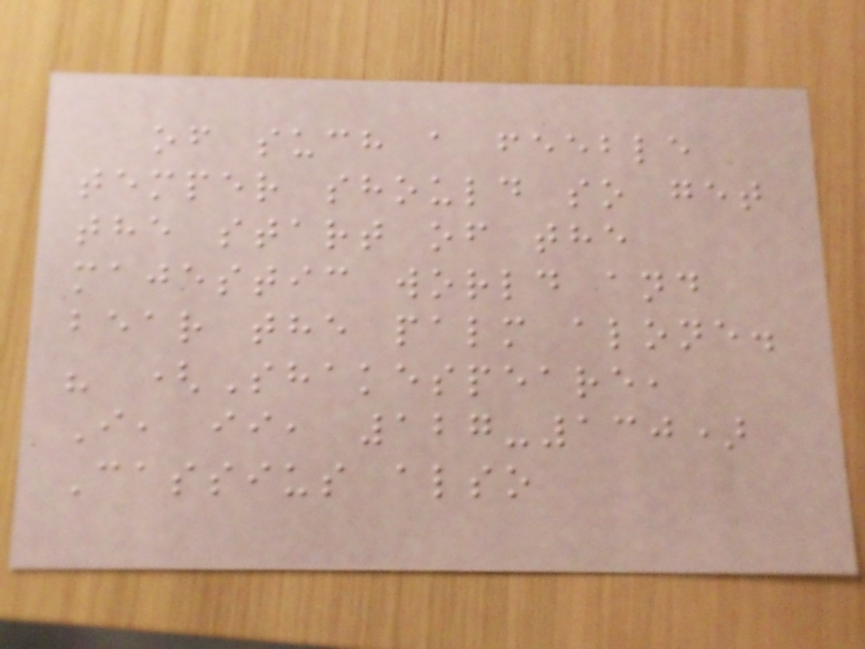of such a feeble
temper should so get
the start of the
majestic world and
bear the palm alone.
" (Shakespeare,
I, ii, 127-130)
Cassius also
